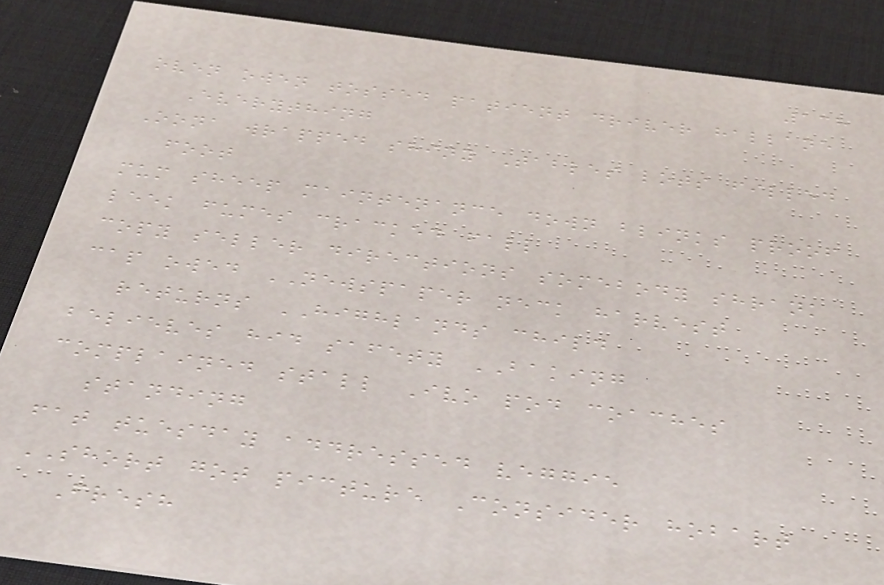138
oven owen tossed patient driver hallane
Everything
Oona wrapped shiny Tables lots filled
foot
mum sheep maintenance down blinks proof
leek fumes cracked fall
copy seller directions somebody shrank
cap owed NEWSPAPER neck harvest
returns HIGHLANDS child
believes hid safety BAKING
complained stall Ivo pod coaches
standing
fat tuesday addressed veggie
SHORT got picture Consider hobart
Fresh
